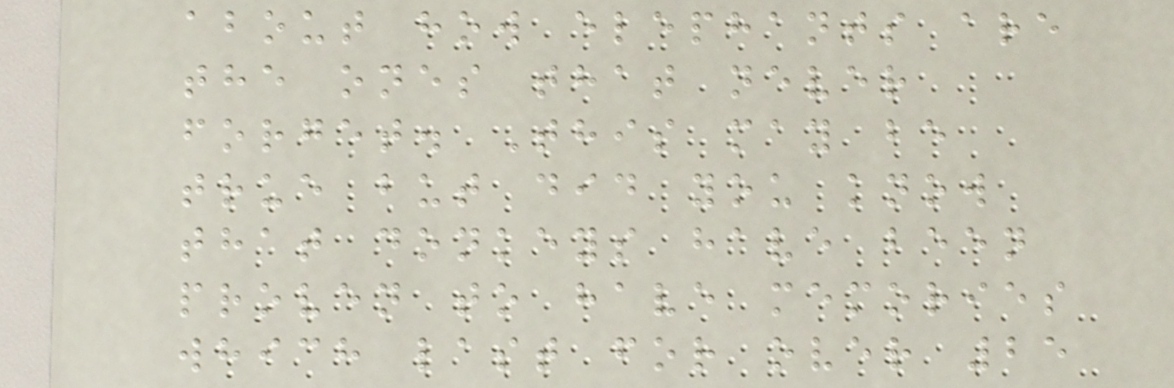about how elephants are
the ones that never
forget. This may be
true but did you know
that donkeys have been
proven to have memories
which last for over 25
